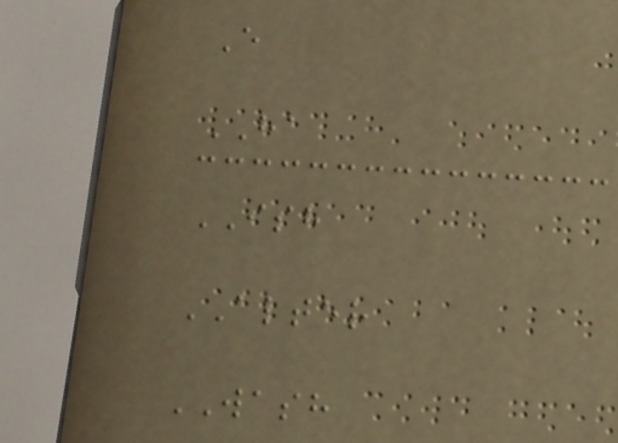E
HA
ISH
ALTER
WASH
